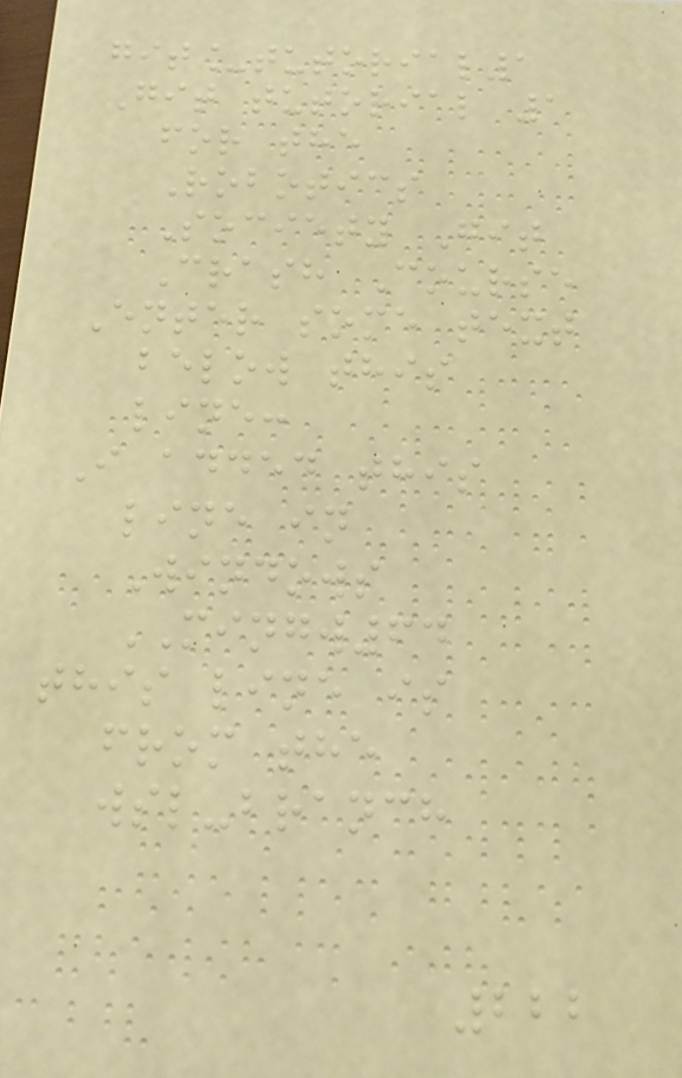git_tutorial1
Git tutorial 1
for the
Robotics
Society Git
Crash Course
Enter some text
below this
line:
I added this
line in
Windows
MINGW64
this line is
from the
wsl-branch
222
